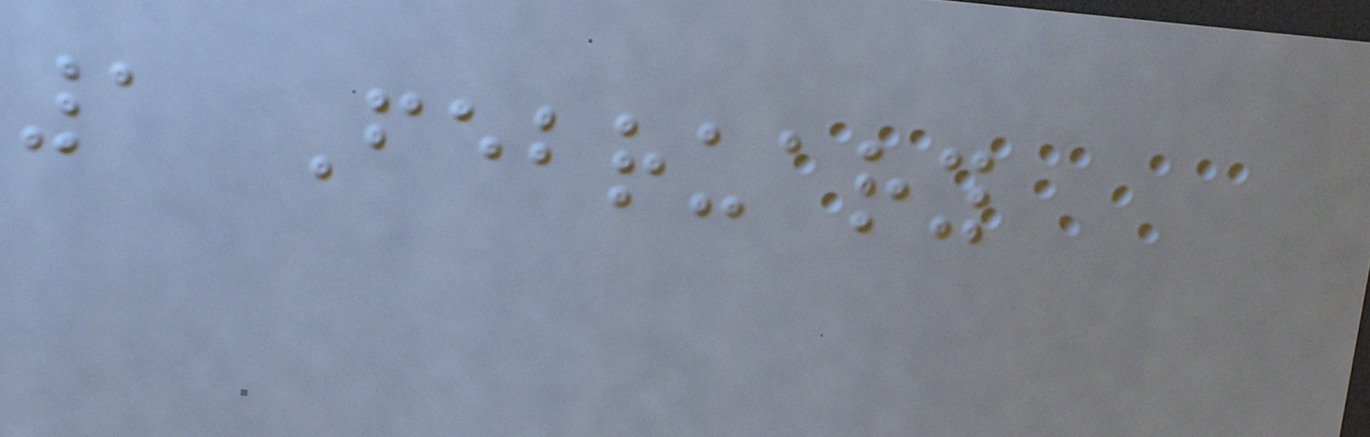1 February
